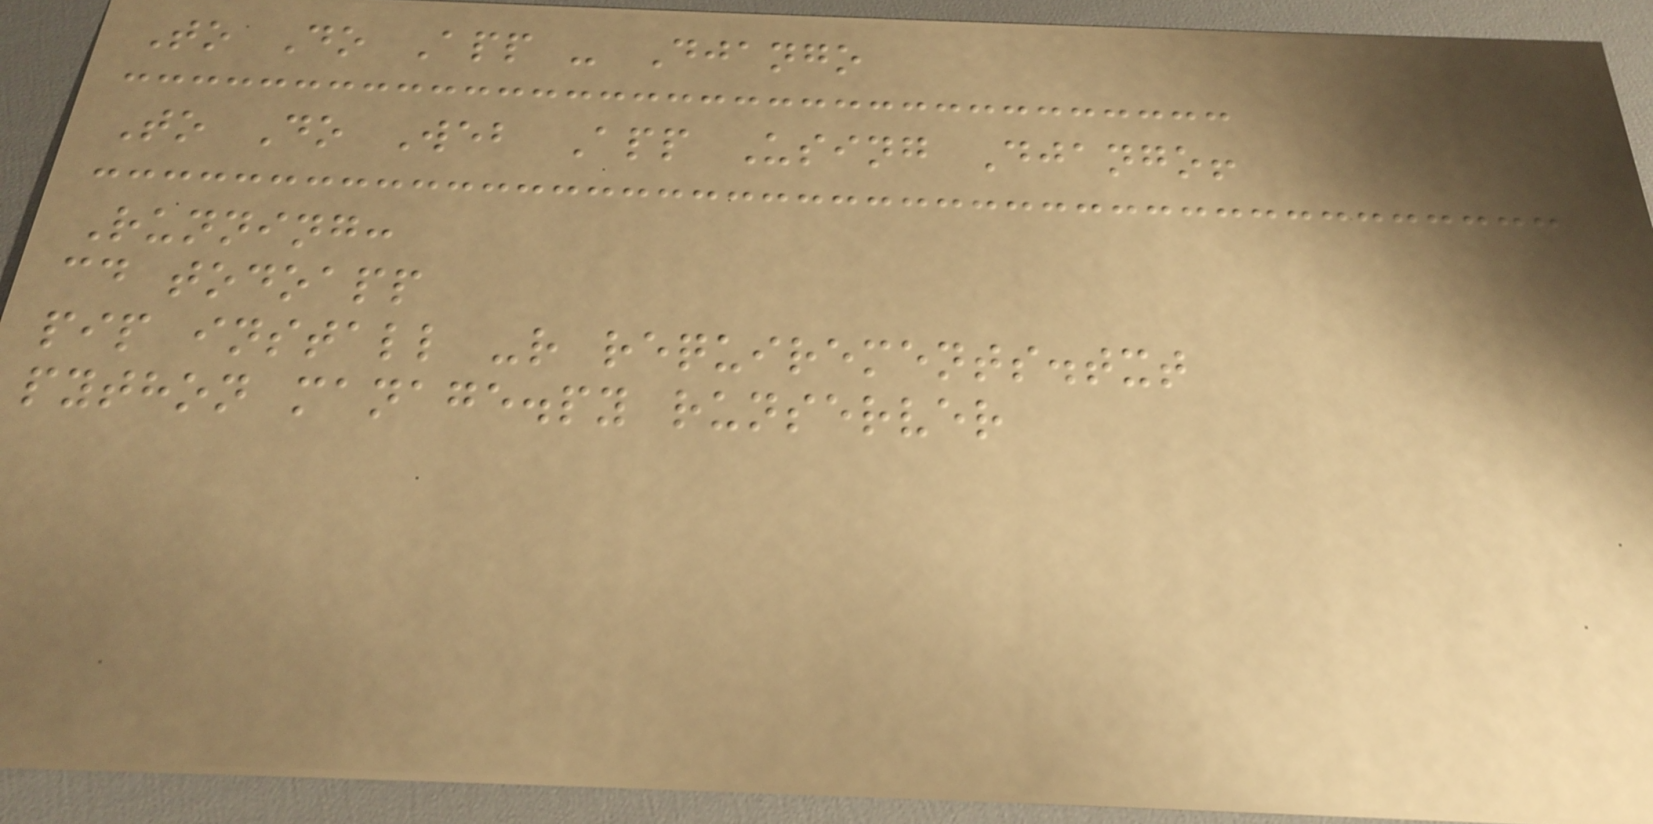To Do App - Django
To Do Web App Using Django!
Running:
cd todoapp
pip install -r requirements.txt
python manage.py runserver
